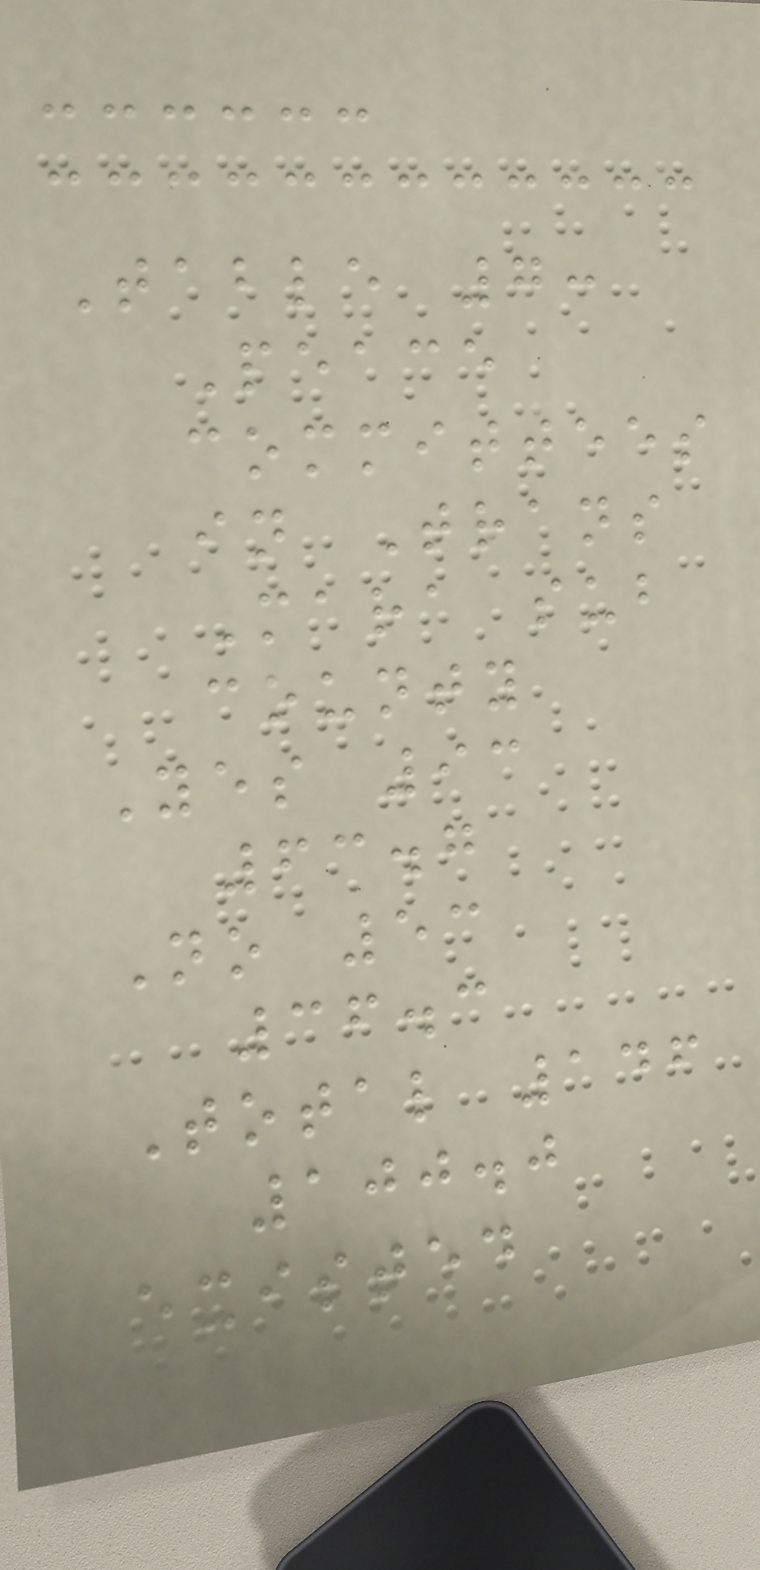Table 7:
Peace
committees
in Trans
Mara sub
county
Yes 93
63.7
No 53
36.3
Total 146
100.0
existed
